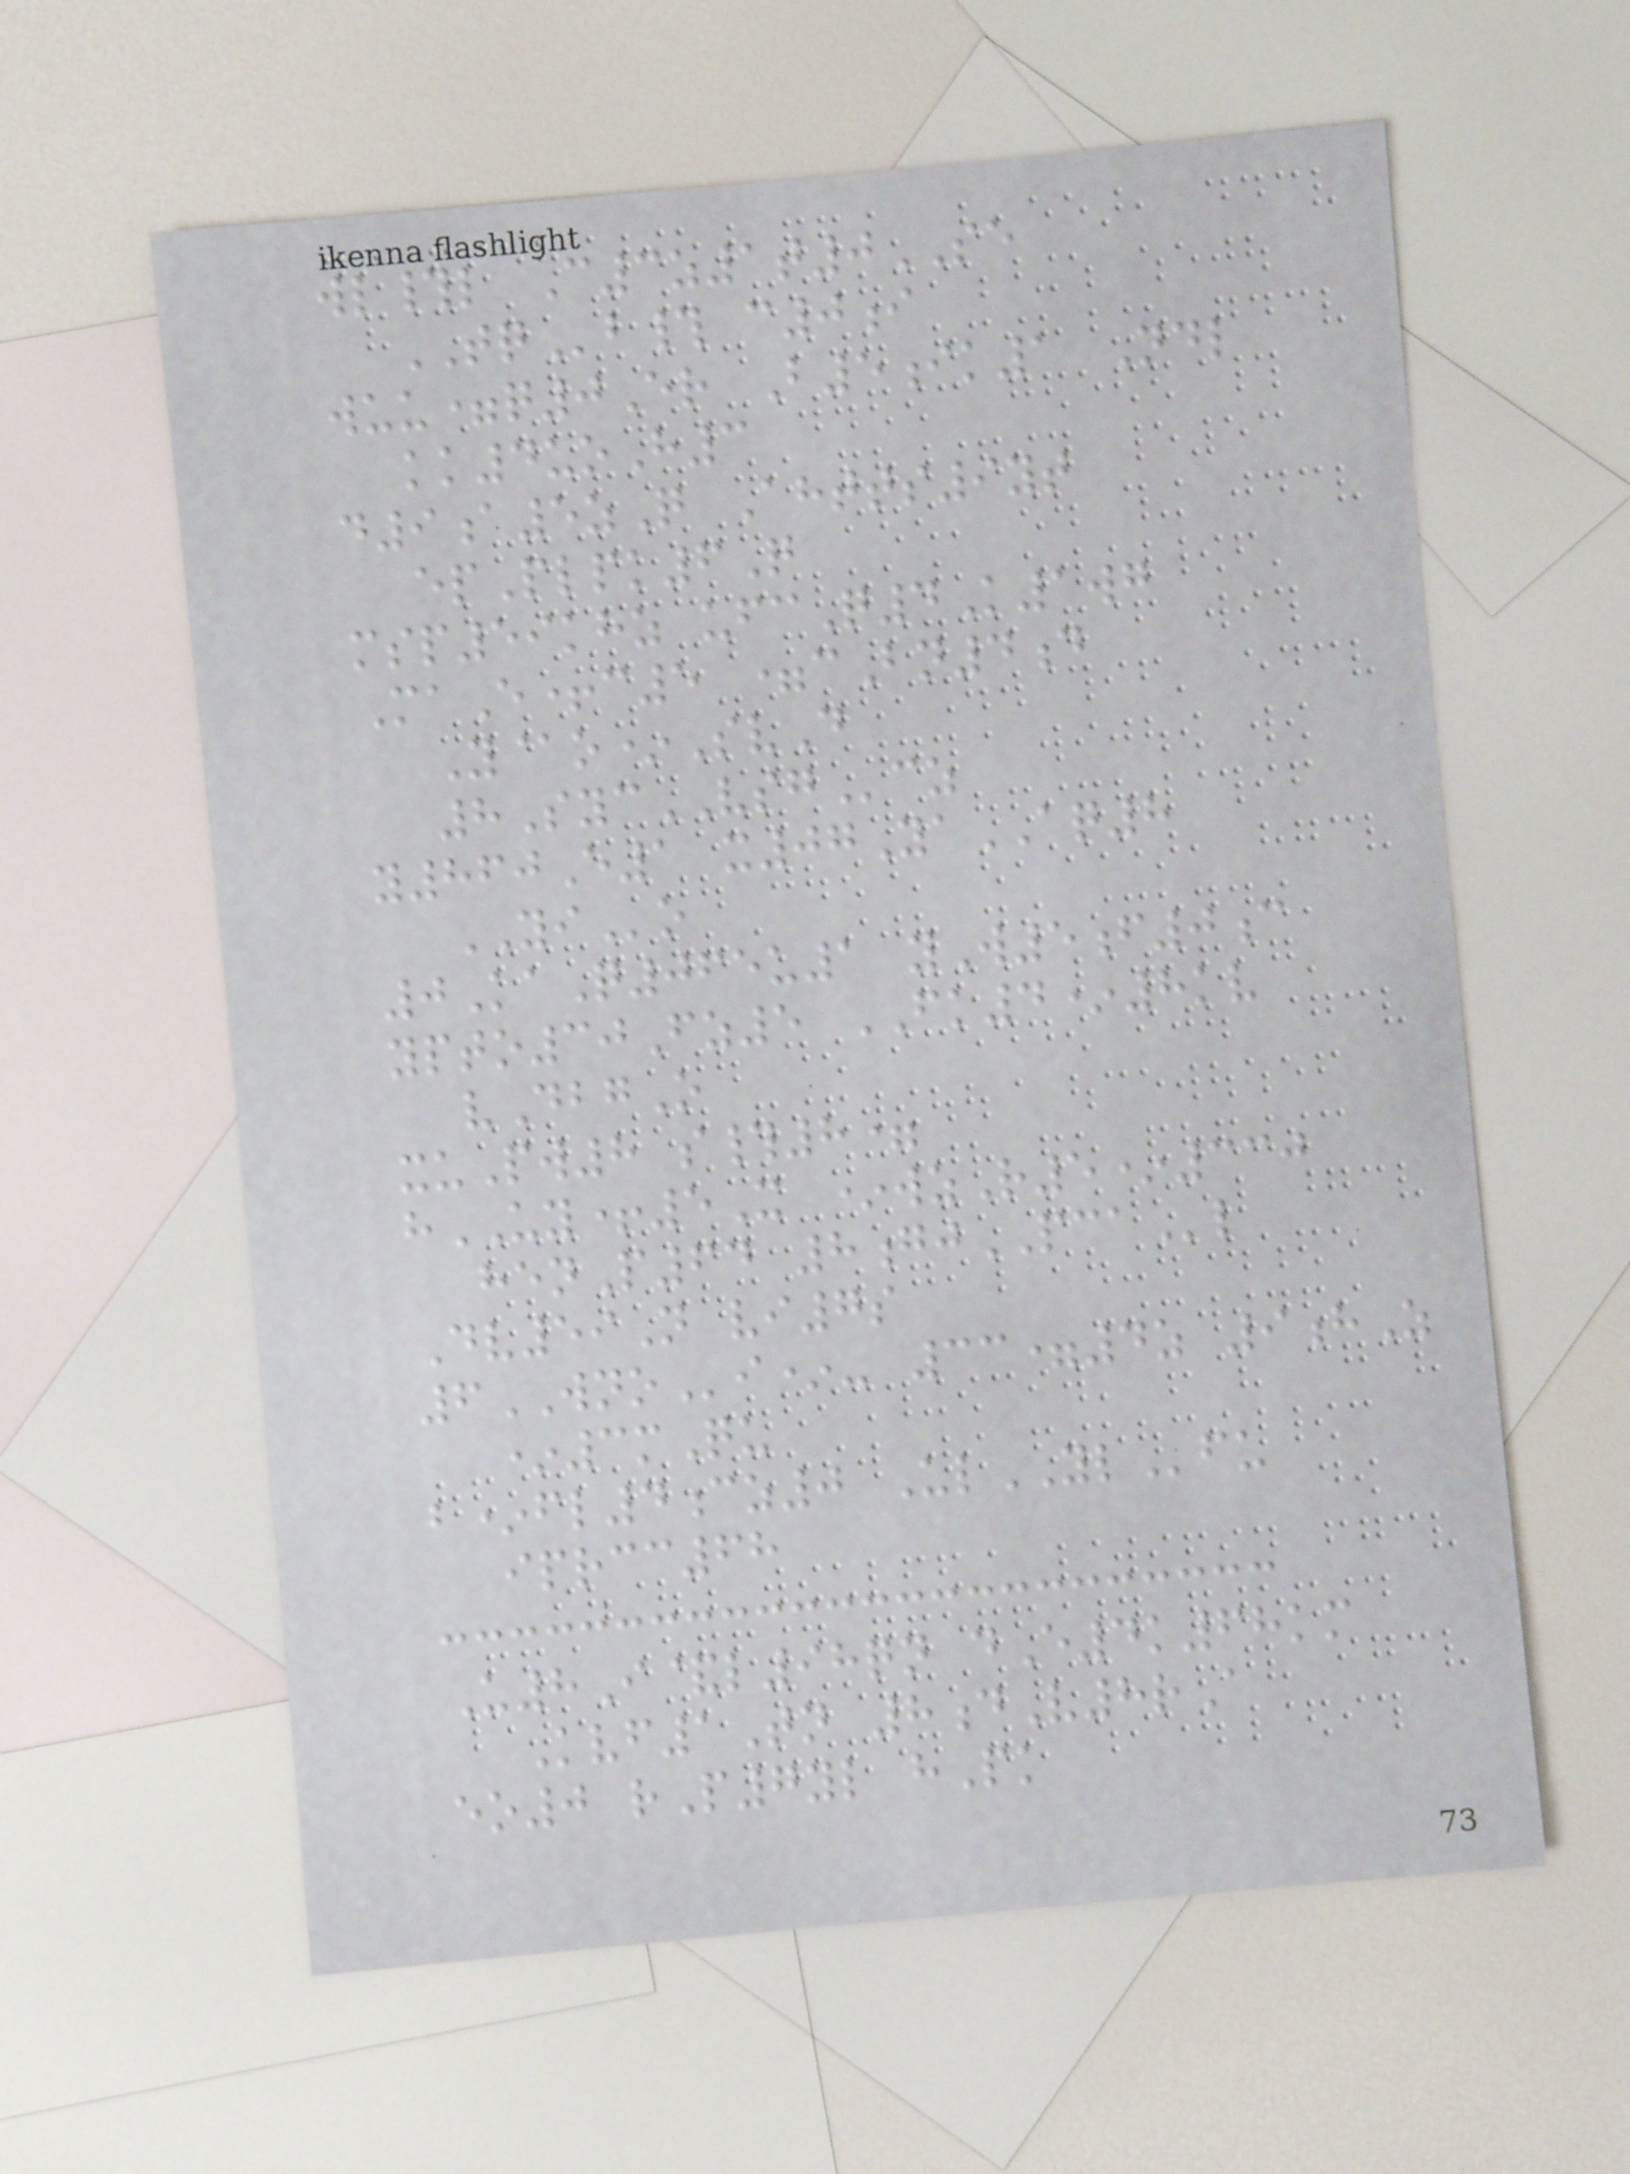wl#l C3z1t0SE
TQb# c0i
wuu=q0Er B5ik1 Ndl
kk4uoH3
d9a5zQ Ahtts9yt
epPlpk6Q
msp59khz ufcQ4K1wg
MaE+c5 =cBn4d
Y@o*SvD
8SycVSGcz
y860E1 x07YaAQ8
YIo
0KaQ065u1 yW5f0c
ypto30Fz5 FK4*8kv
vDbgO
xuPw8 s#8=
hUY+5X *wzR5*330
henP64 8gjPCAl
Dv59N vi7s
6WNOi*- 33=4z 9hZ
*3mQu
b*fl4cz0 UlYLfu
iprcc68
U8I&l98qn dE4k68km
Kvf1Tn 8dV8rA
eo0 rP7yl hPk
